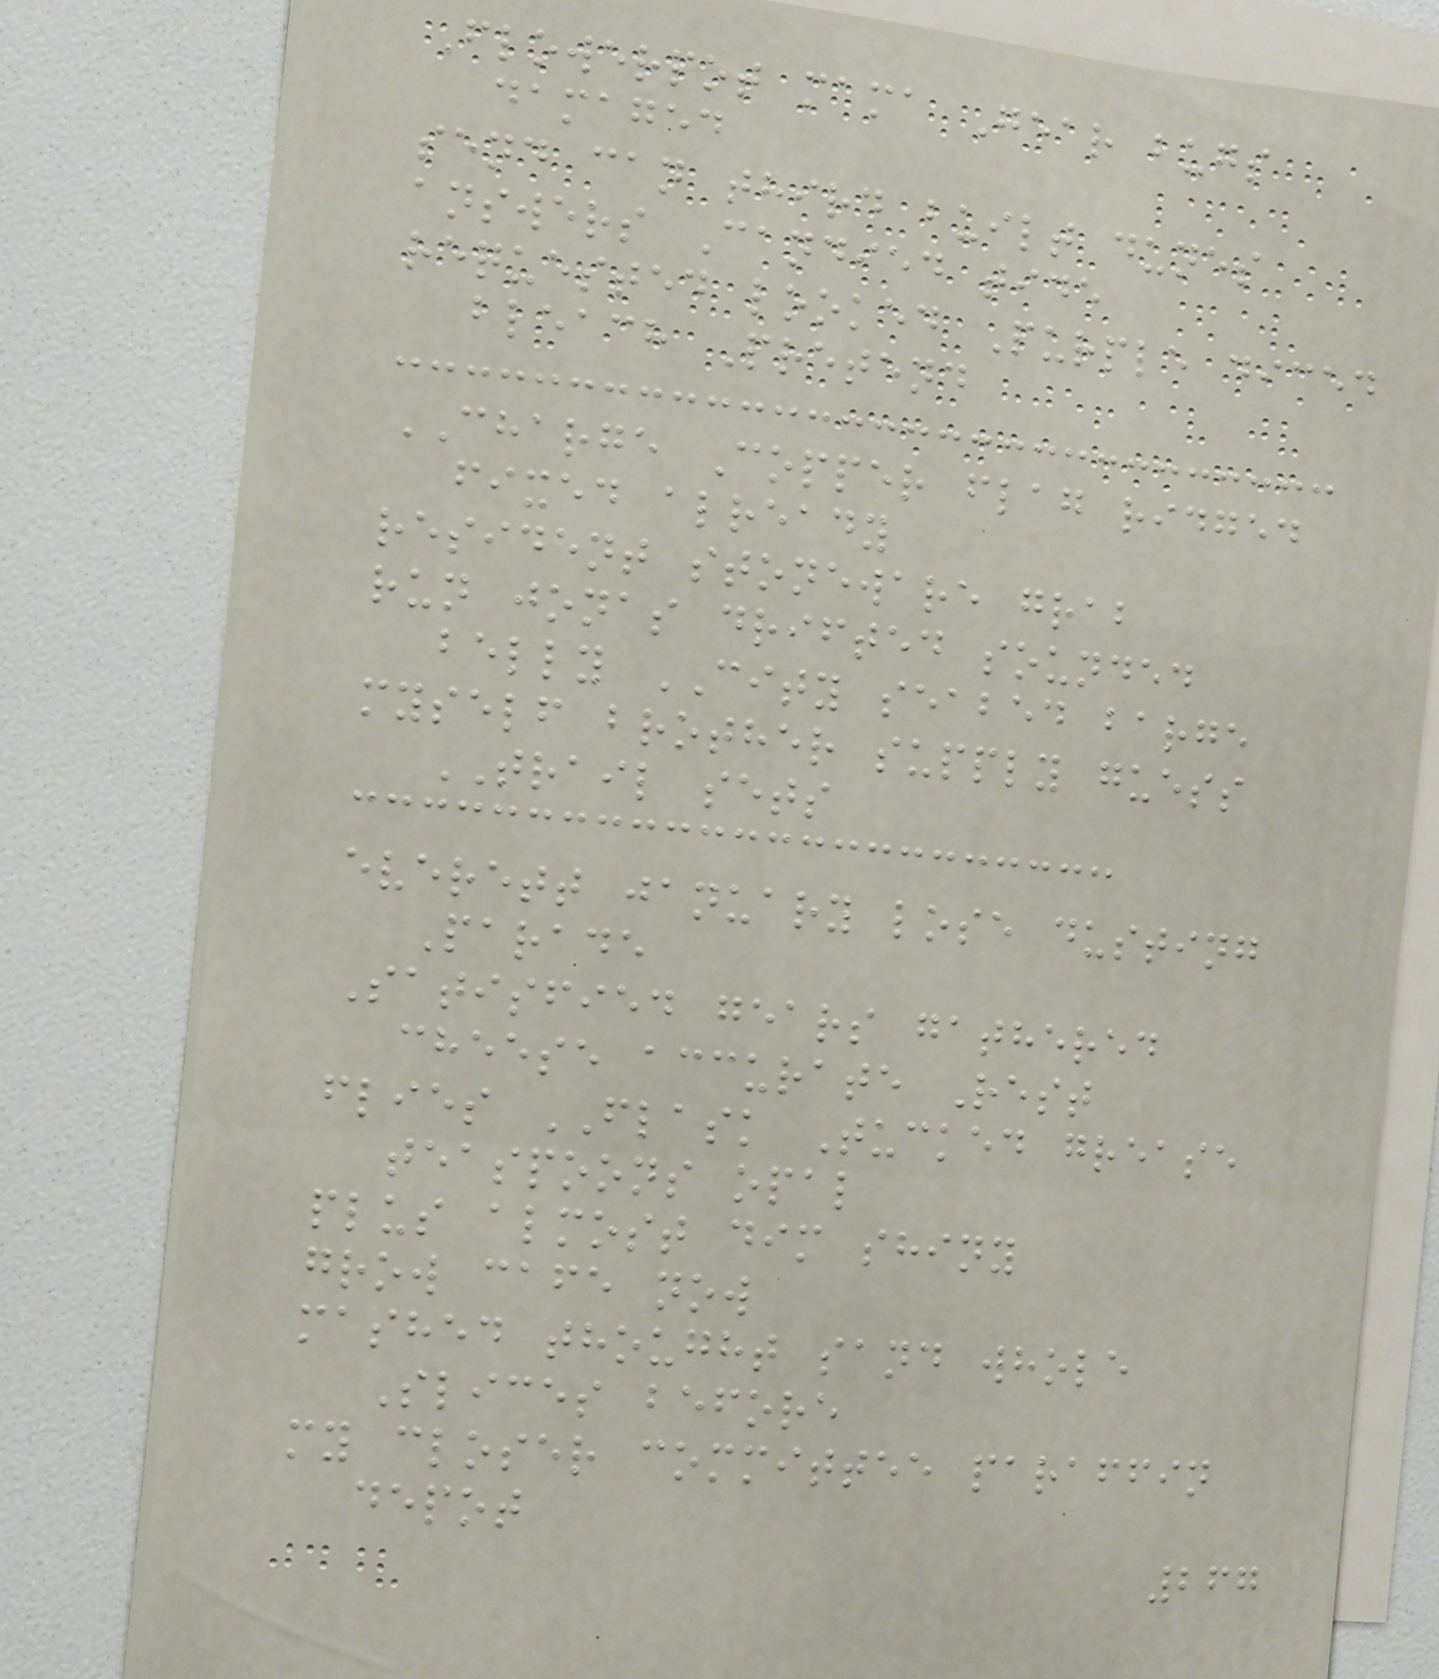Flowerpot mama Gear bugs
damaged
send can third built dunes
answers Candied tide
requested looked Purple diced
bleach Pretend
CHARGE Copper flag ridged
fixed already
resident stoneware grab
run jonas drifted sounded
belly CITY seabed barge
myself brother supply guess
TRAIL sets
everett january lose dusting
Parade
Satisfied gears gathered
cheese accurate Rest
flies FLASK Tucked grease
teaspoons opal
plus almost dim shiny
grow cafe now
mashed thought sand whole
Slices before
my closer committee paraffin
depot
267
